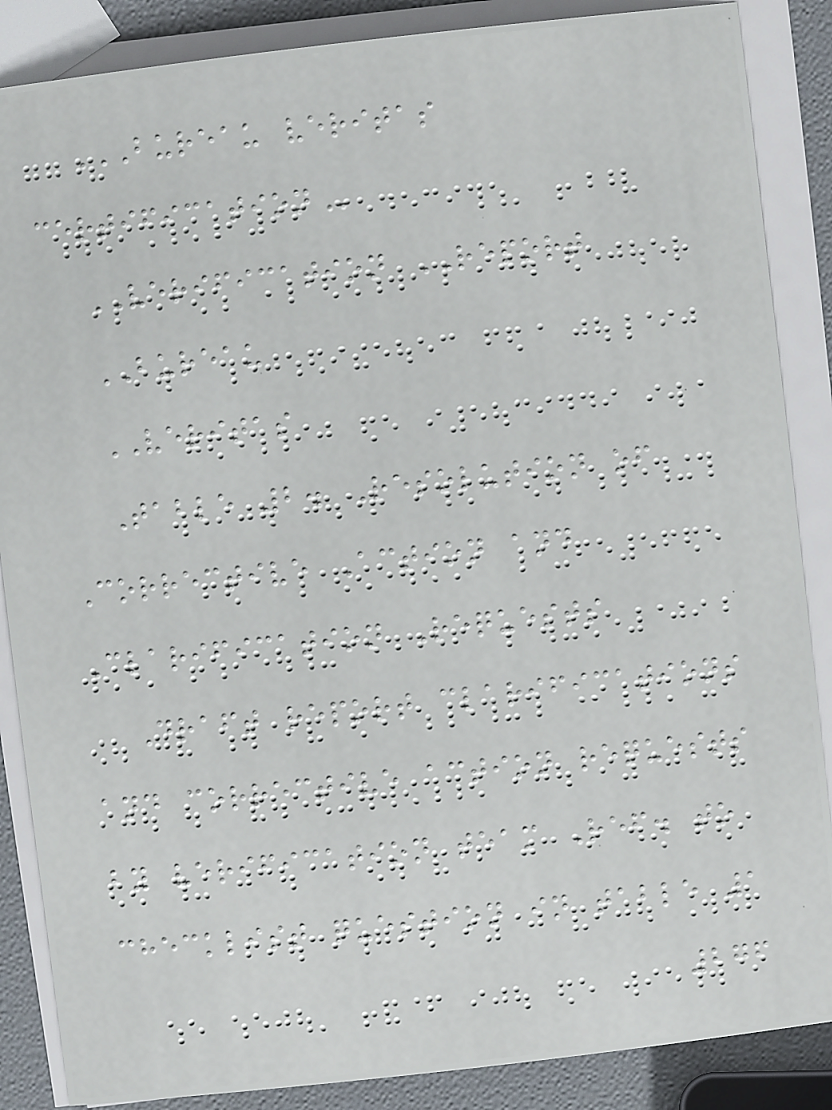BUREAU VERITAS
CERTIFICATION
VERIFICATION REPORT
BUREAU
VERITAS
Table 2. Resolution of
Corrective Action and
Clarification Requests
Draft report clarifications
and corrective action requests
by verification team Ref. to
checklist question in table 1
276
